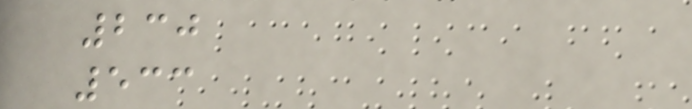230
533
